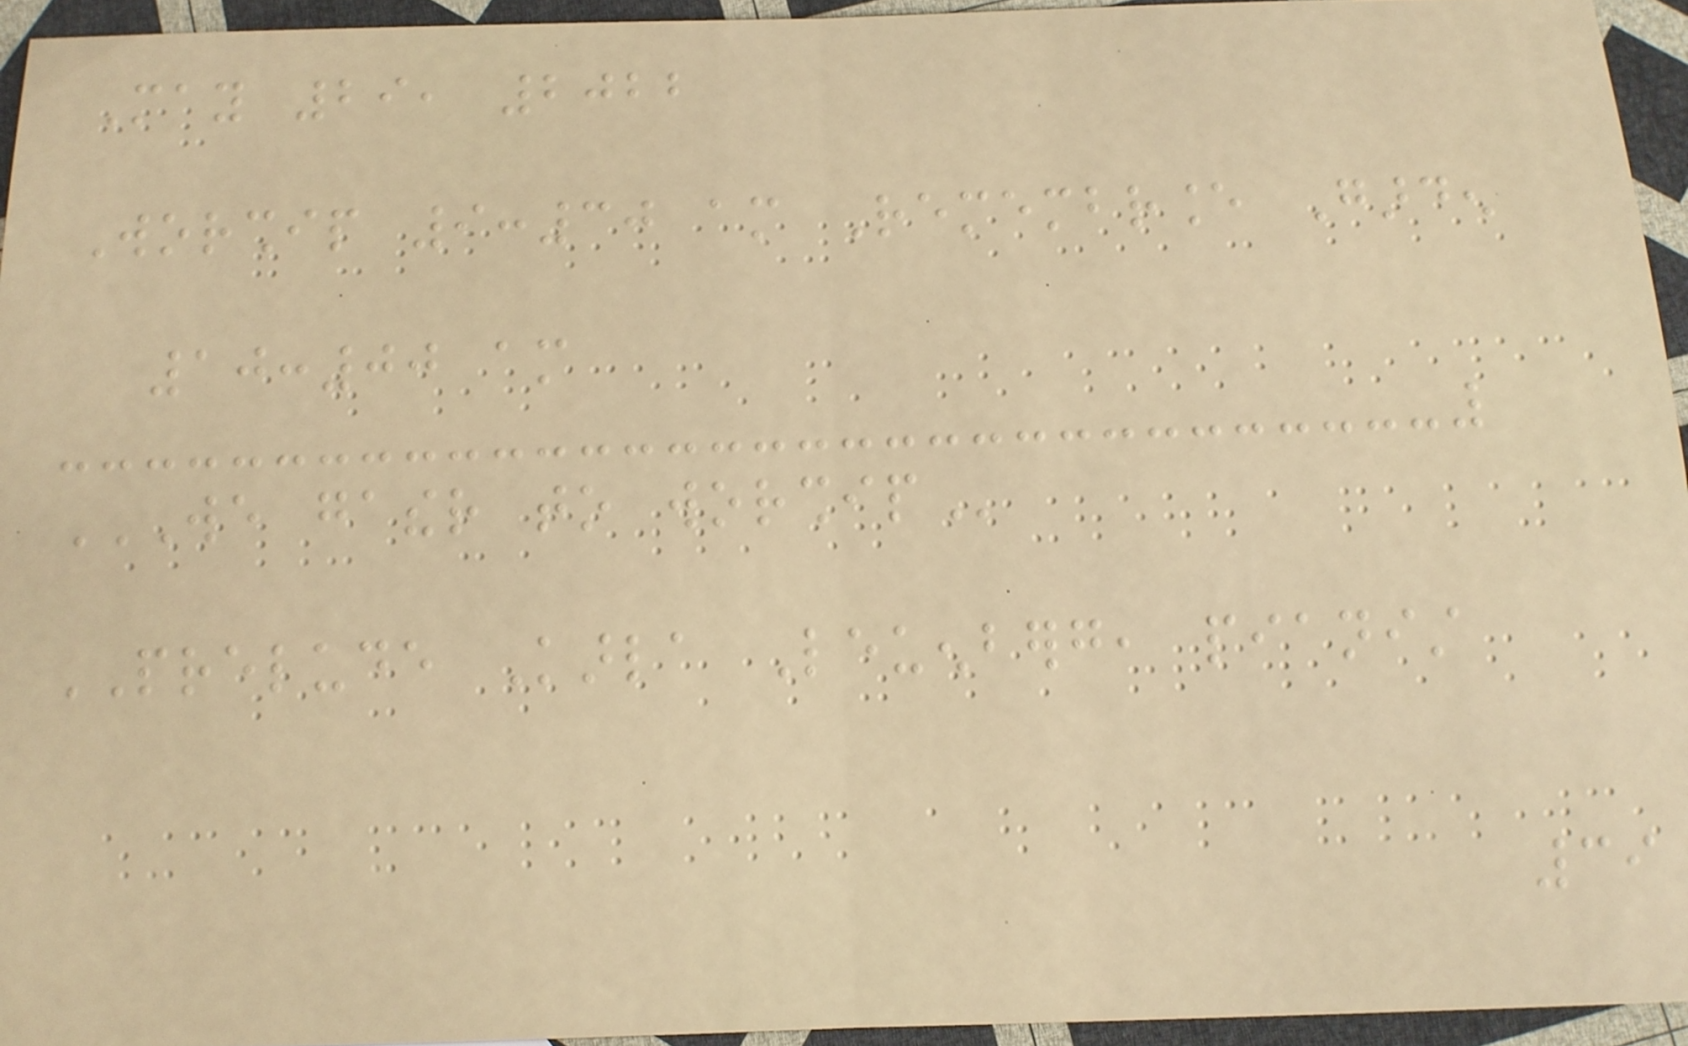May 29, 2022
Worship 9:30 am Remembrance Garden
10:00 am
WE GATHER TO WORSHIP
PRELUDE Karla Leuenberg, pianist
39
